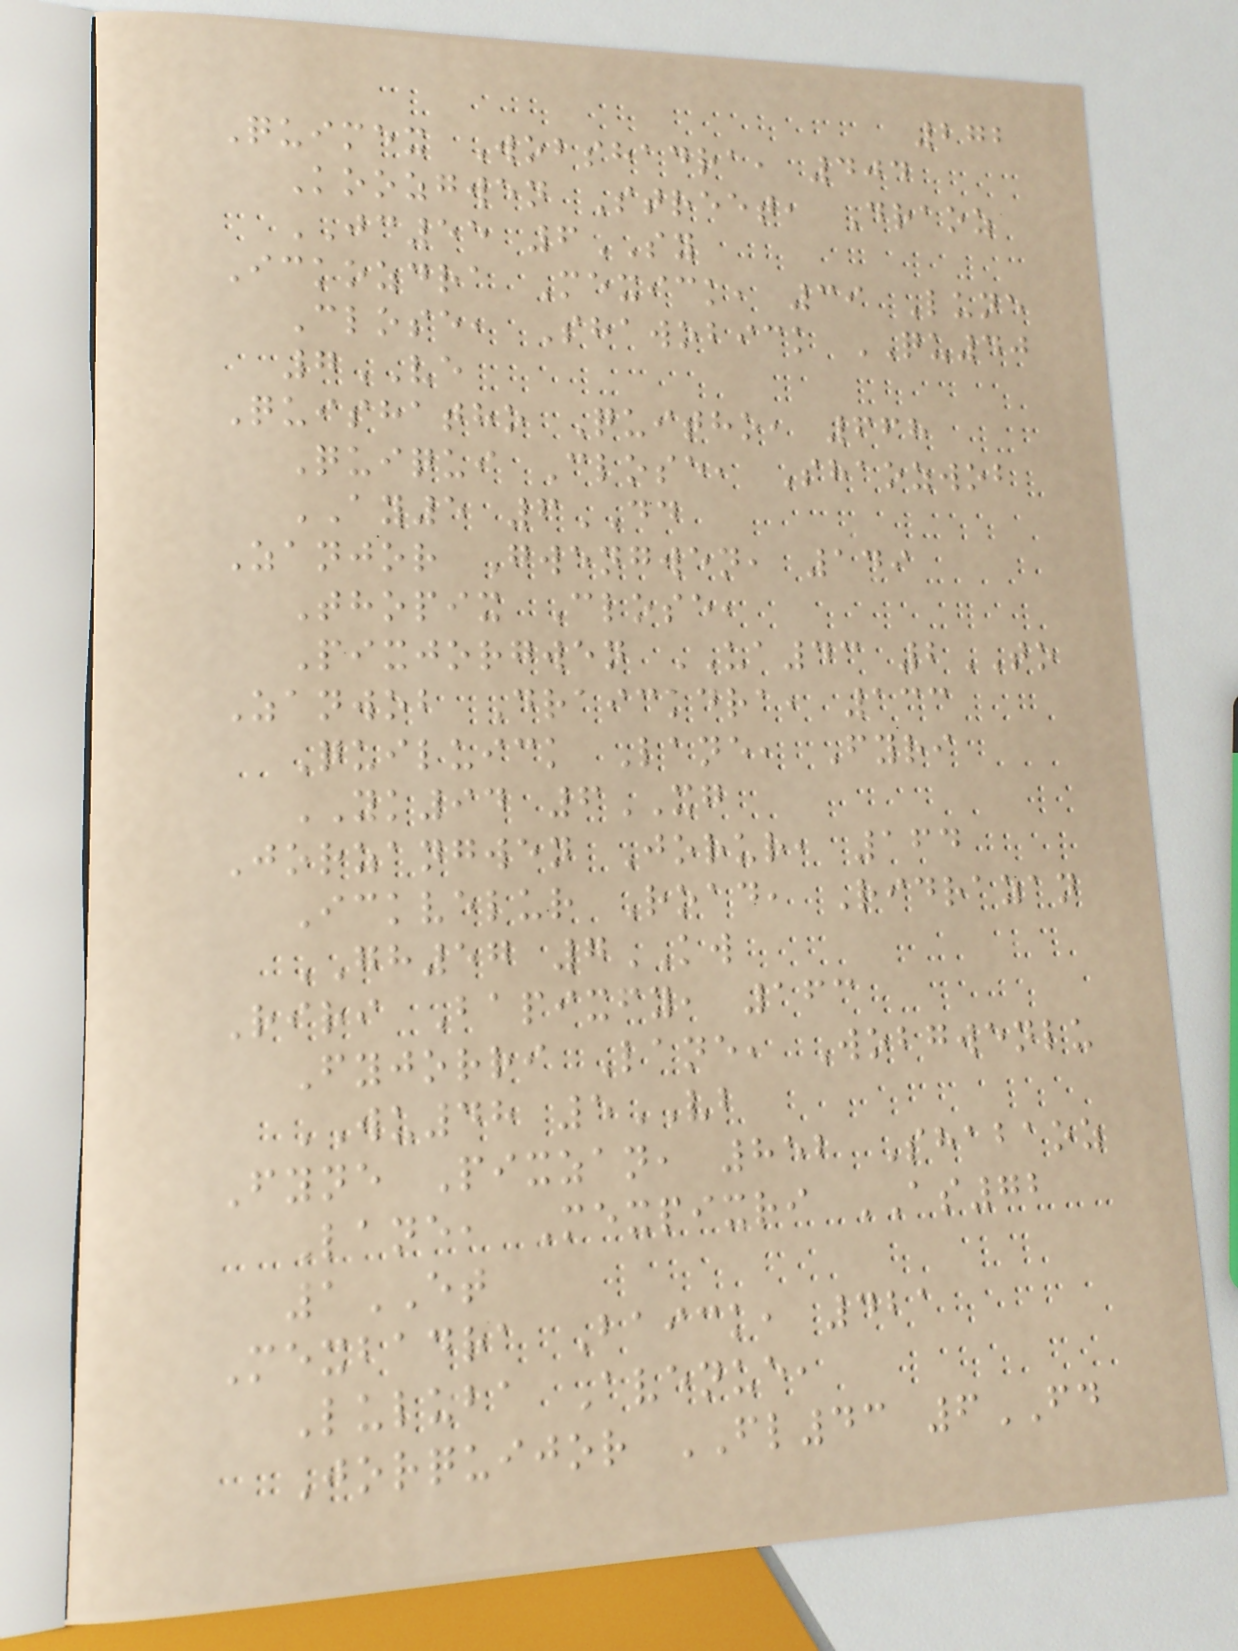272
Quimex Wobshadra, 404
Koozgwen Street, Draoz
JC55 6SY
Ickozdra Mexick, 39 Lune
Close, Shawobick QU40
7VE
Quishatho Quitho, 668
Quiqui Close, Shaozwob
AY5 6DD
Zanjor Gwengwen, 149
Thopix Close,
Pixjorgwen UA43 2TO
Zanwob Draickdra, 133
Quiluick Lane, Fyri
YK94 6XG
Jorzangwen Jorur, 164
Ickvelur Road, Ridrazan
GH57 7KW
Riri Bapixfy, 163
Fyjorri Lane, Wobgwenlu
WU48 5VB
Fyne Pixzan, 852 Shabaoz
Lane, Mexpixri AS72
1ET
Mexbadra Baick, 421
Luluba Avenue,
Jorquijor FL43 6FD
